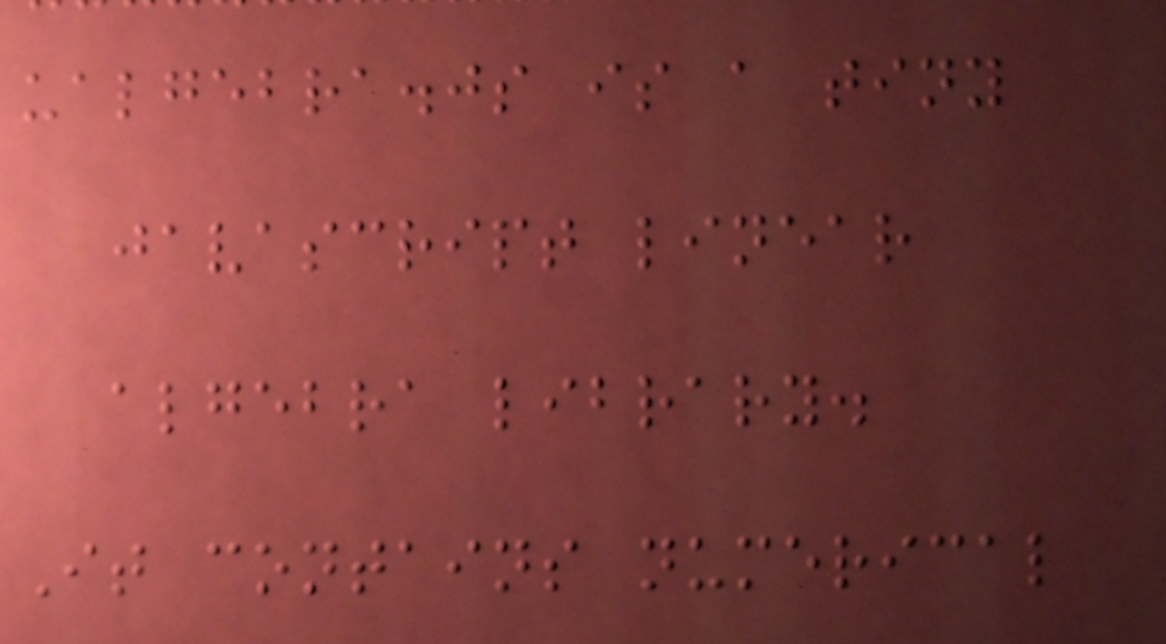ualgebra.js is a tiny
javascript linear
algebra library.
It contains numerical
